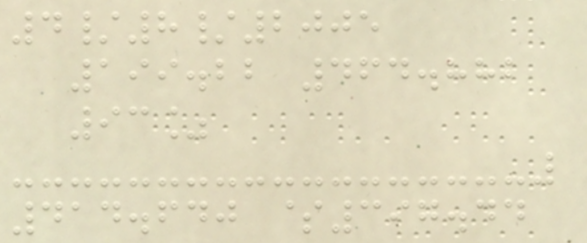4/8/2005
199.22 464.882
93%
414.640 $397.44
